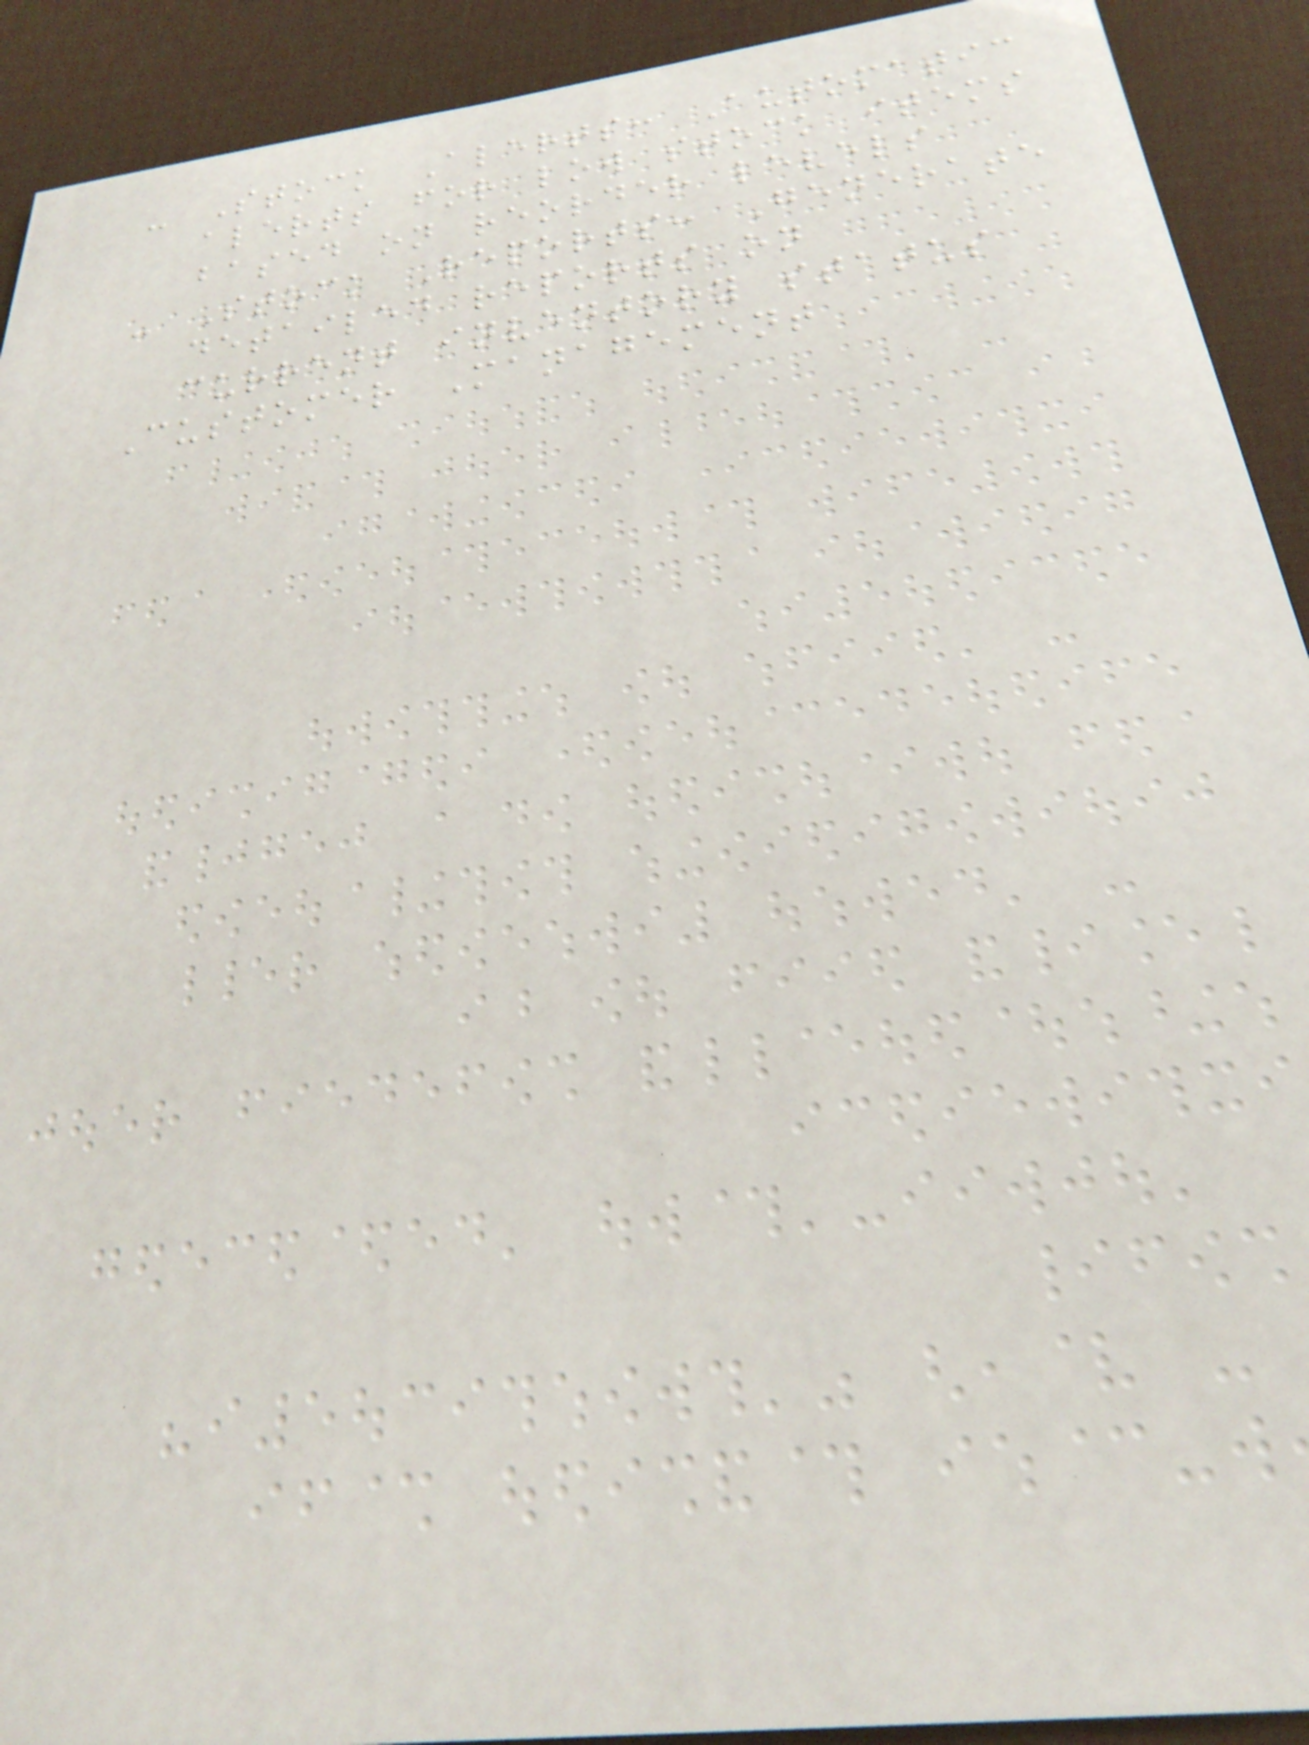- Stock Alerts: Automatic
alerts for low stock items
based on reorder levels
- Stock Reports: Generate
detailed reports on
current inventory status
Customer Management
